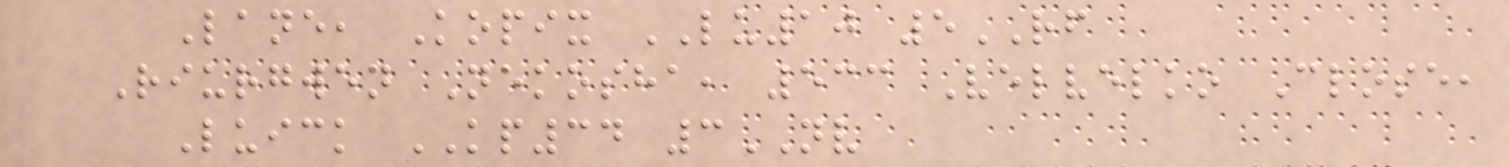Lane, Kopix LU10 5RF
Riurgwen Nekosha, 533 Velvelko Close,
Luick KP34 3NV
